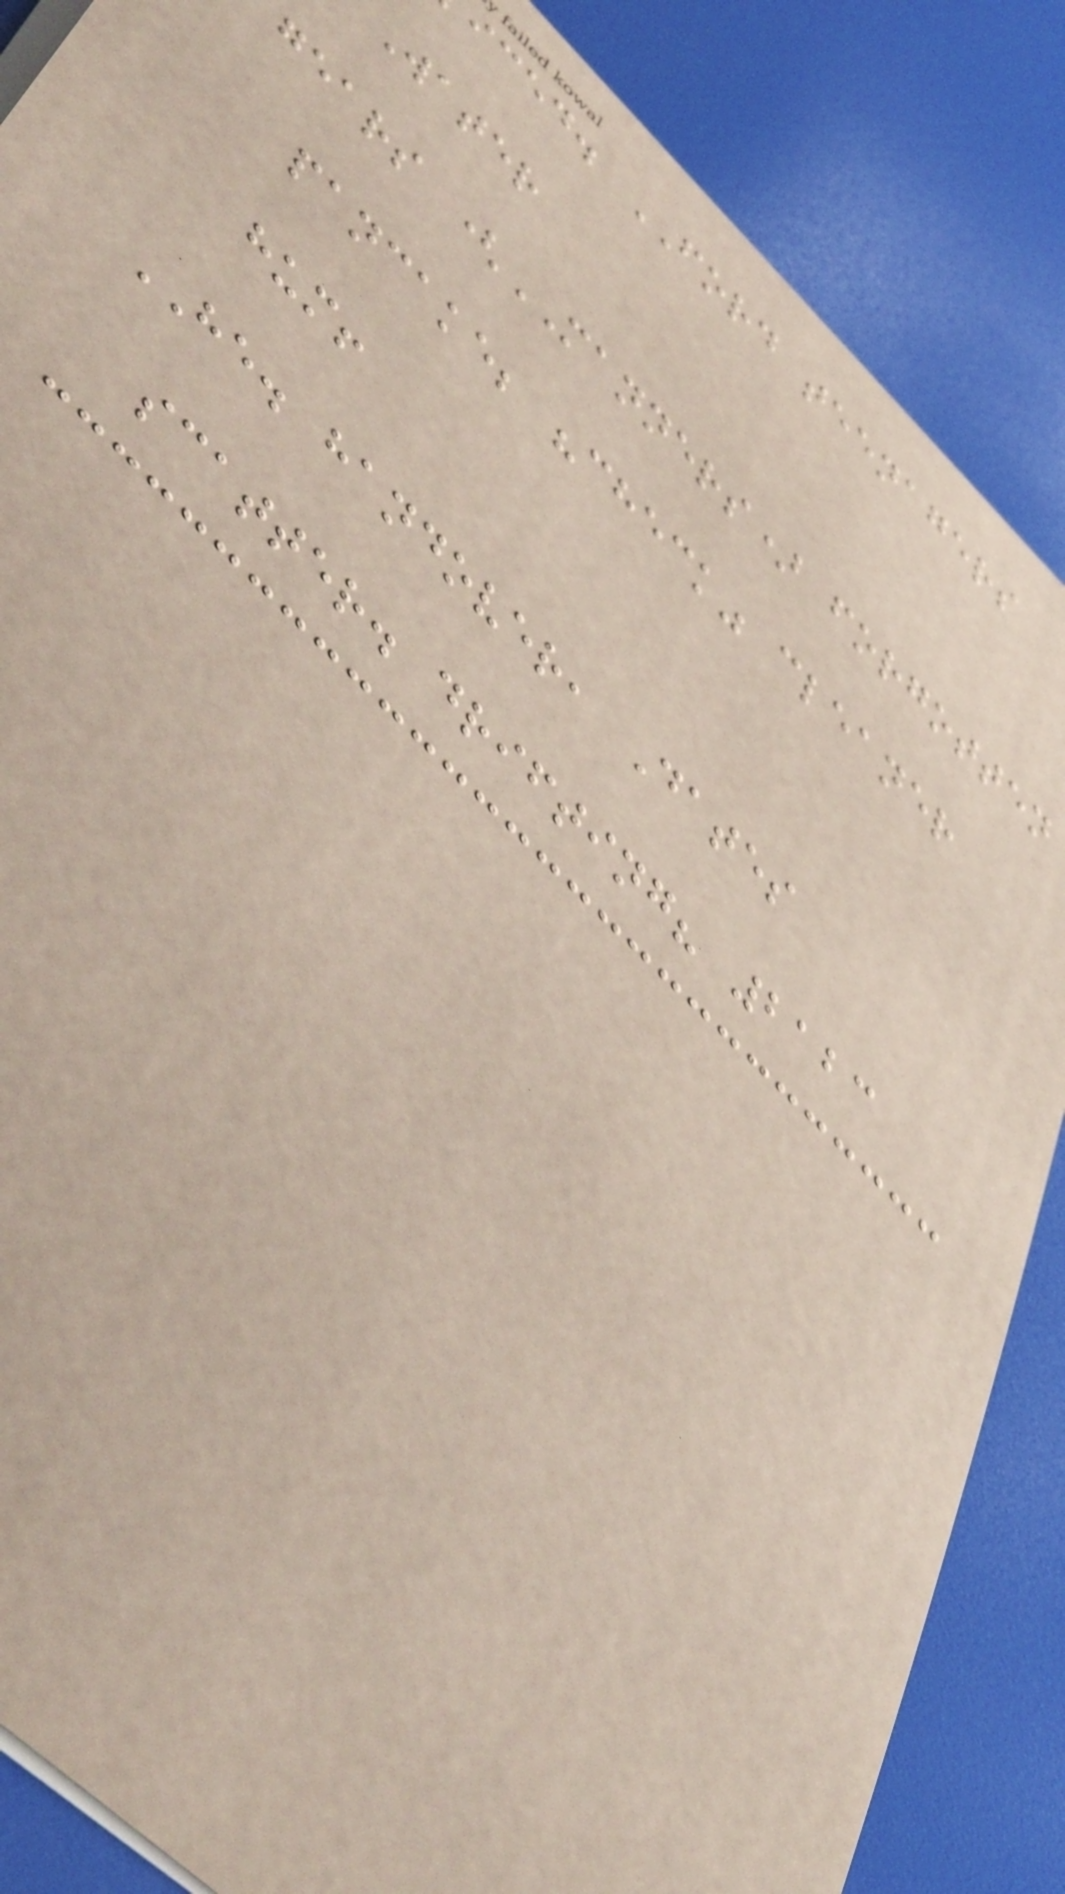iced. FORD teenagers
Water
gears (MANNERS) forgotten
pancake; "check" cleaner
hum!
HE. handover, Dates
scatter. drifting? 2123
